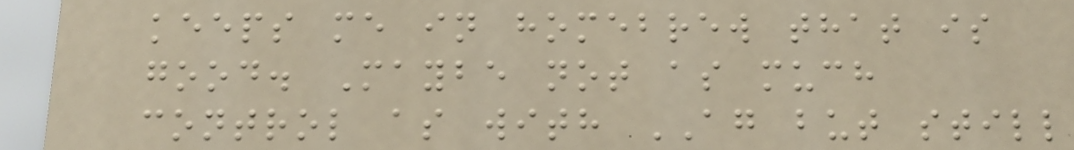keeps me in homebrew that is
good. Maybe not as much
control as with AG but still
